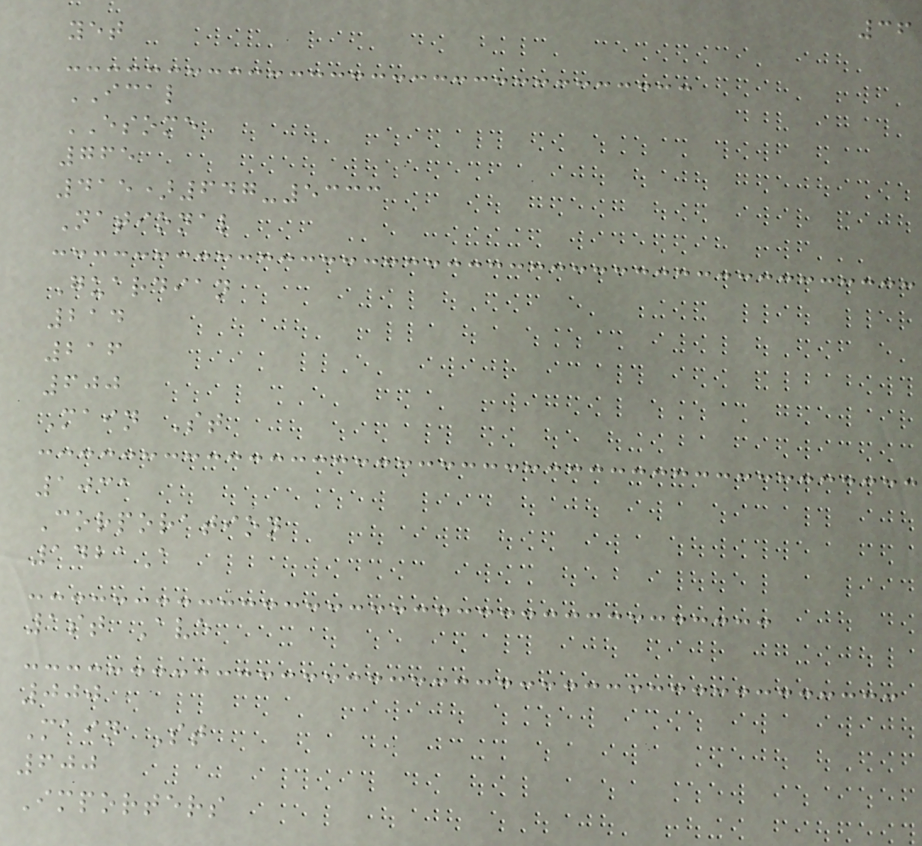36
yet
ICAL
ESOME
765
415)647-5333
National
Guardian
214
216
600
Main St
1031
Corporation
1421A
1st Ave
000
Main St
600
Importers
